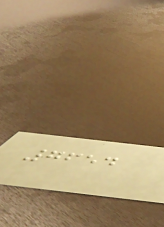7654
